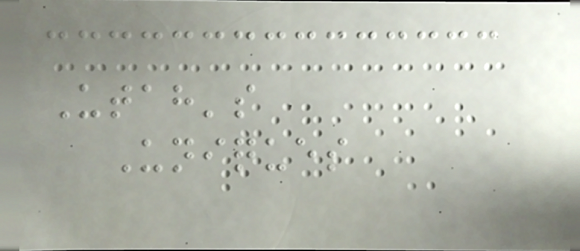Utah's
Uniques
